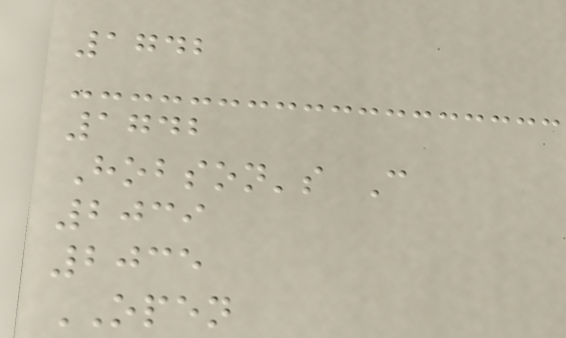1742
1742
Hobson's C
2039
2035
OPEN
